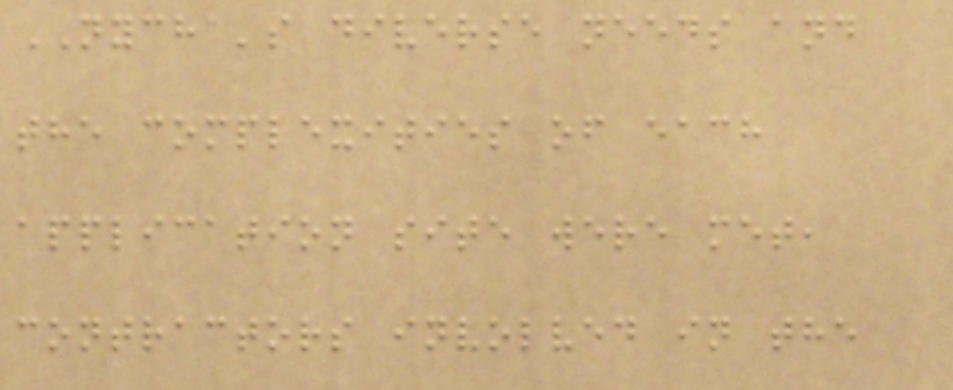NYCHA's diverse needs and
the complexities of each
application site were met,
contractors involved in the
